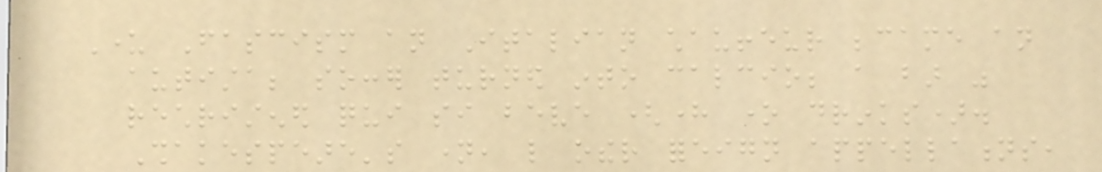Under Fascism an Italian chauffeur became an
autista; soccer turned into calcio; a bar was
rechristened qui si beve (here one drinks).
Shakespeare's name, like other foreign appellations,
